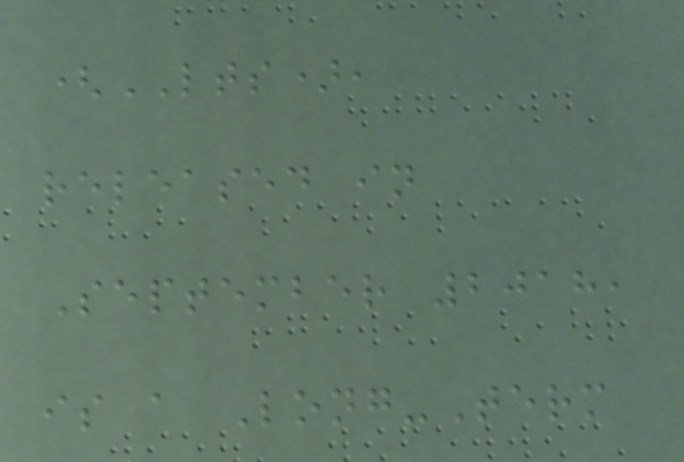(LTS),
released in
September 2018,
is a Long-Term
